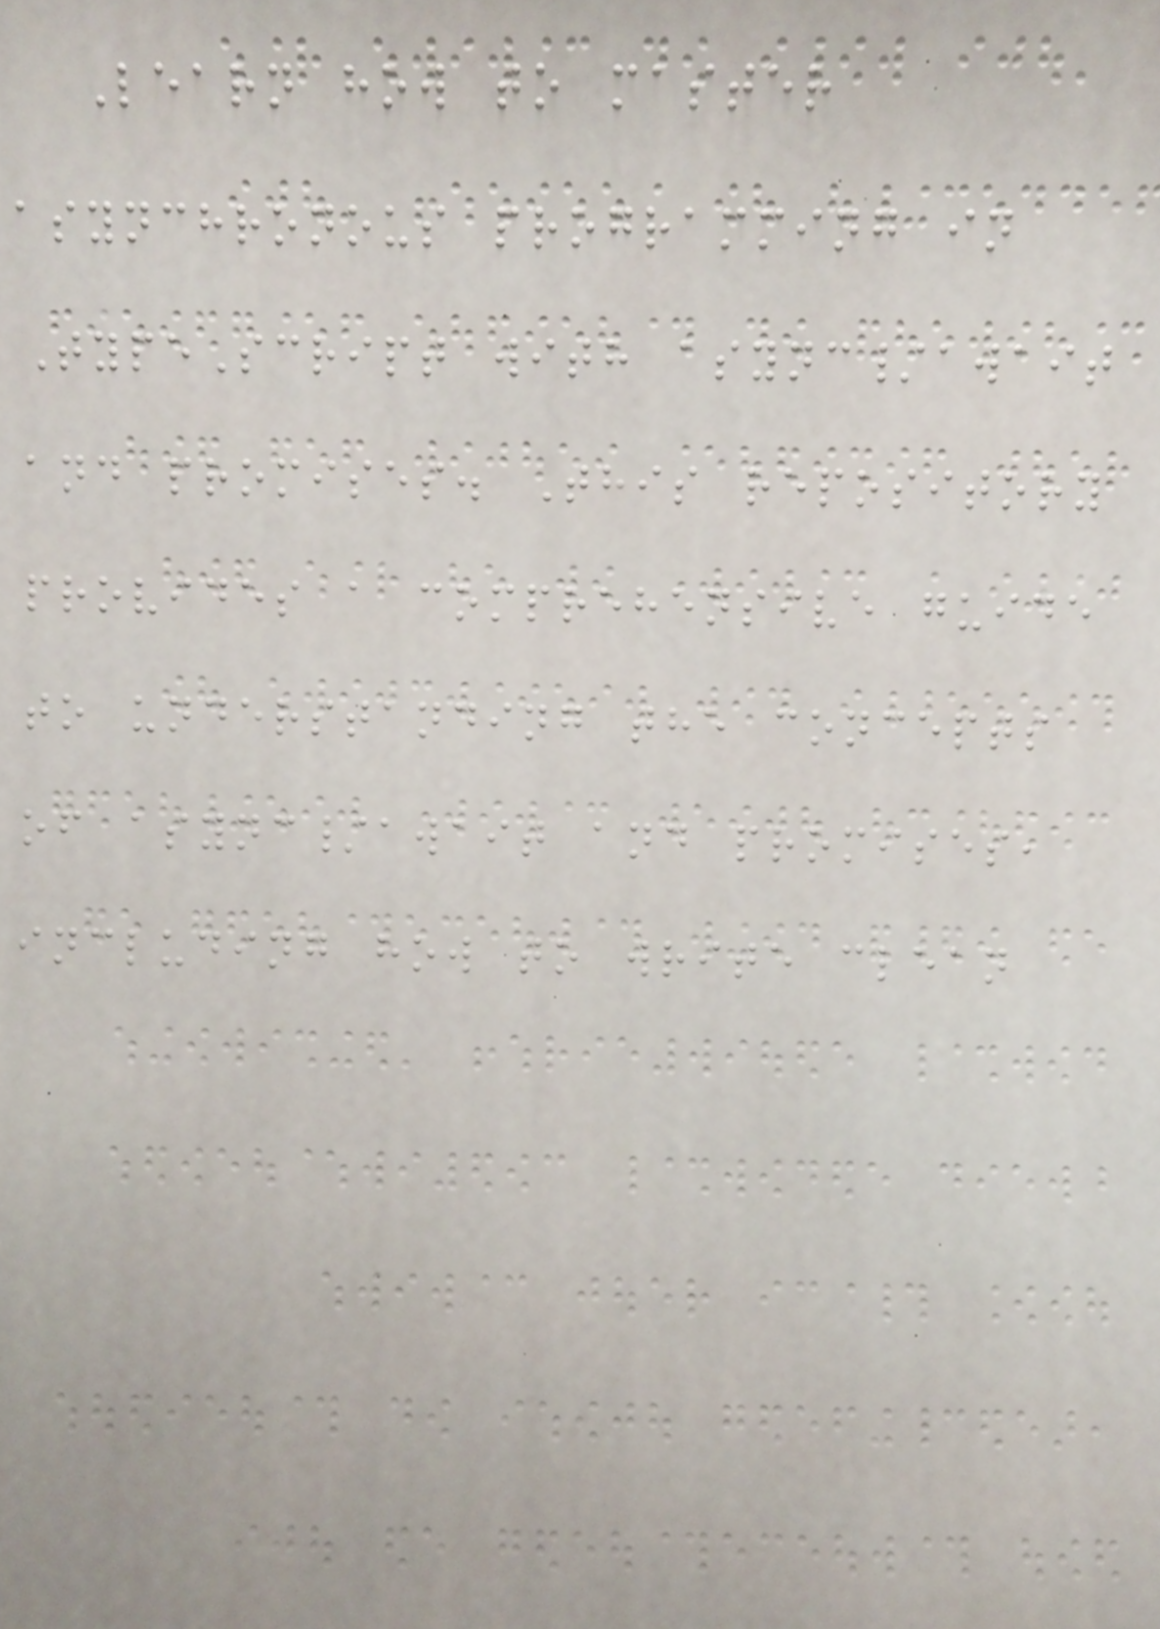Learn how to master
asynchronous programming in
TypeScript with async/await
and promises. This repository
provides a comprehensive guide
to understanding the concepts
of async/await and promises,
including how to write clean
